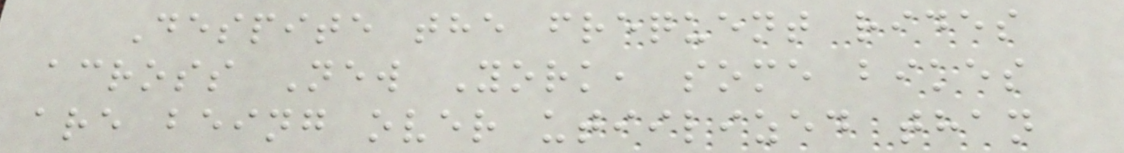Despite the frequent rides
across New York, some bikes
are being over utiilized than
